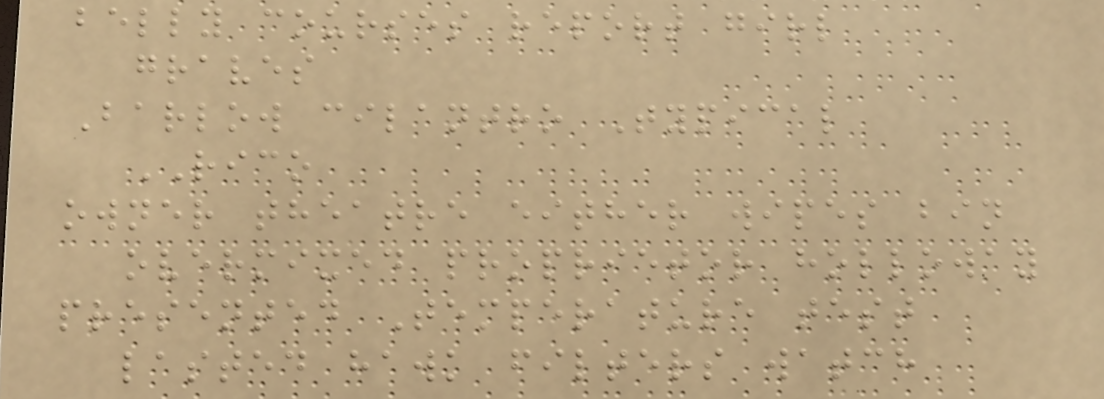belly courses report girl
graves
Barlow cilantro Typical
RICO
owner theatre either wipes bin
overmixed proprietor holloway
presented Temperature test
lasted hawk filters watch
